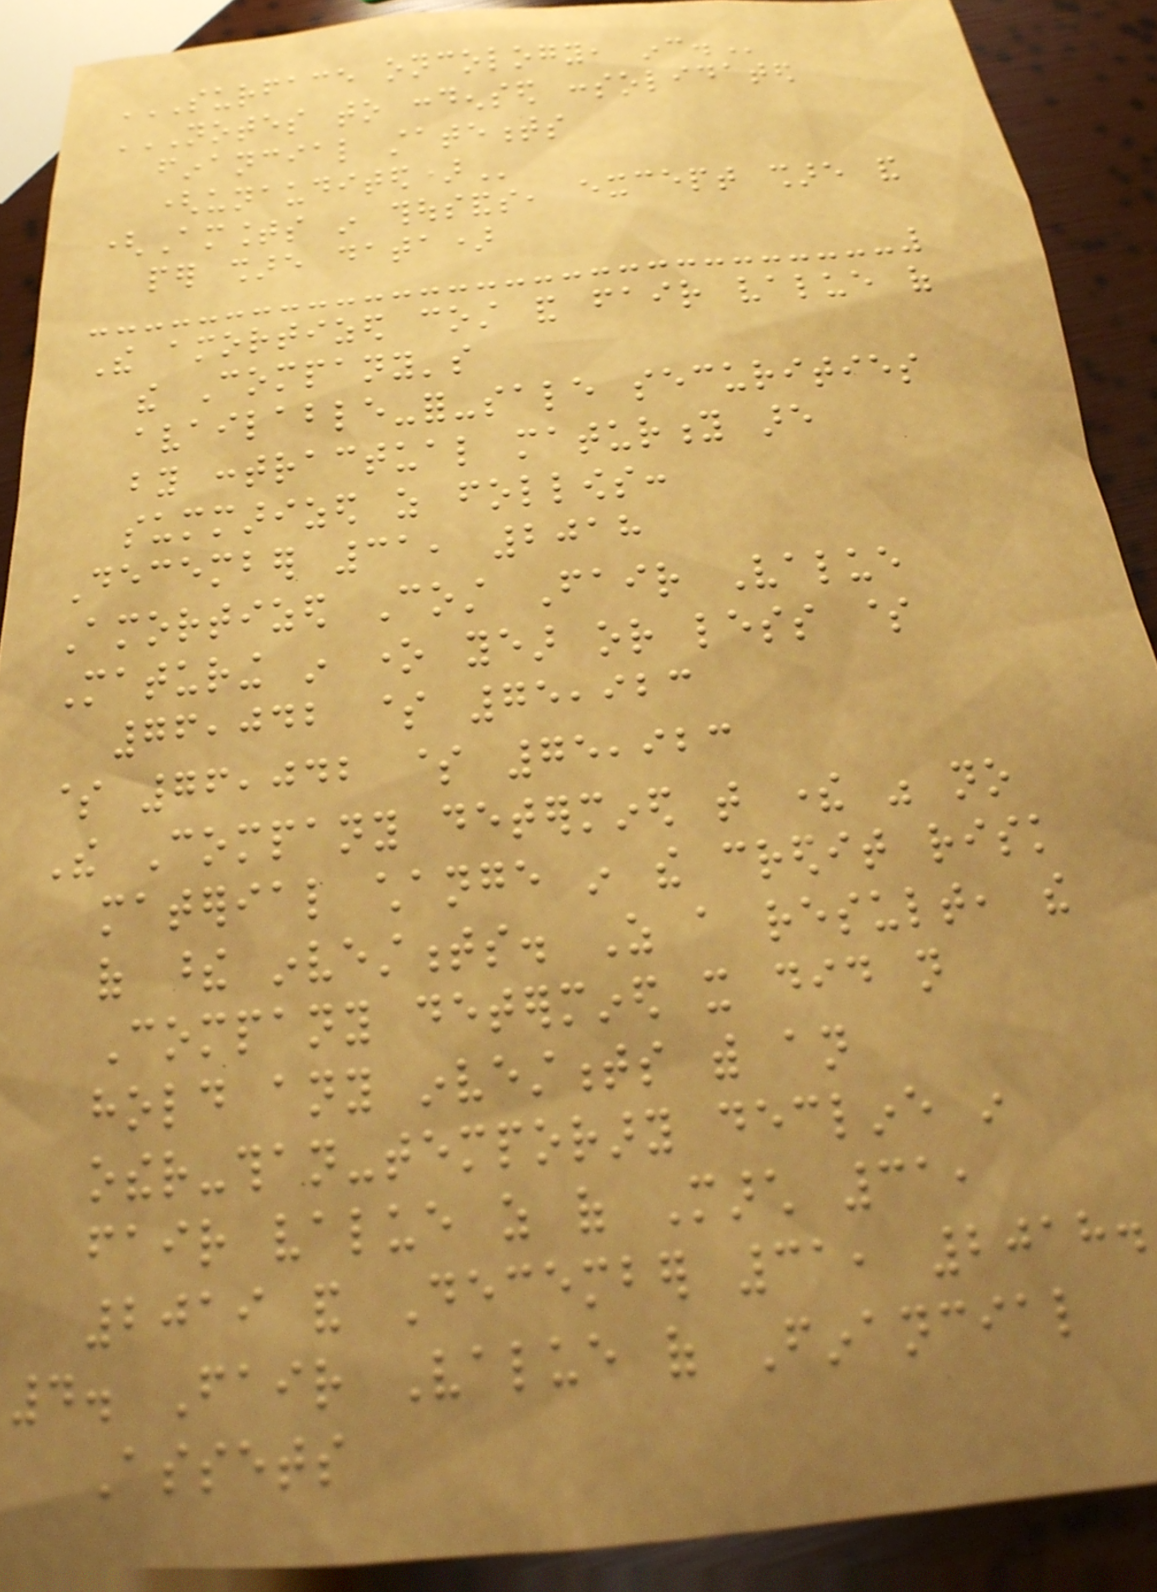SURFACE ONCOLOGY, INC.
NOTES TO CONDENSED CONSOLIDATED
FINANCIAL STATEMENTS
(UNAUDITED)
(Amounts in thousands, except share and
per share data)
The amortized cost and fair value of
the Company's
available-for-sale securities
by contractual maturity are
summarized as follows:
December 31, 2018
Amortized Cost Fair Value
Maturing in one year or less $
76,042 $ 75,923
$ 76,042 $ 75,923
The Company determined that there was no
material change in the credit risk
of these investments. As a result, the
Company determined it did not
hold any investments with an
other-than-temporary decline in
fair value as of March 31,
2019 and December 31, 2018.
4. Fair Value of Financial
Assets
